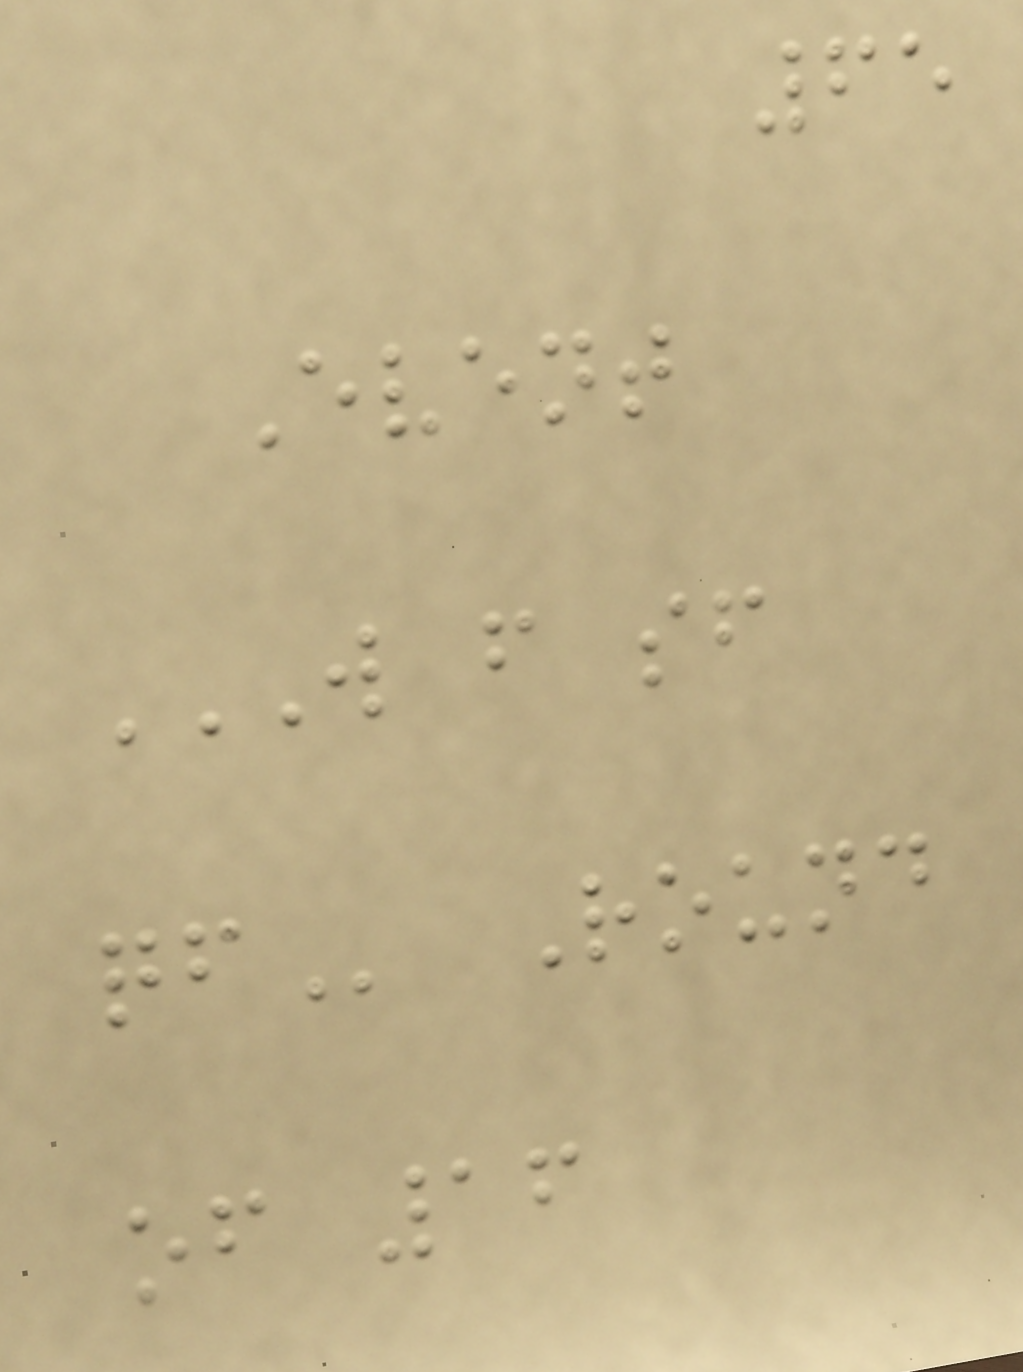65
Event
W F SF
QF Round
of 16
